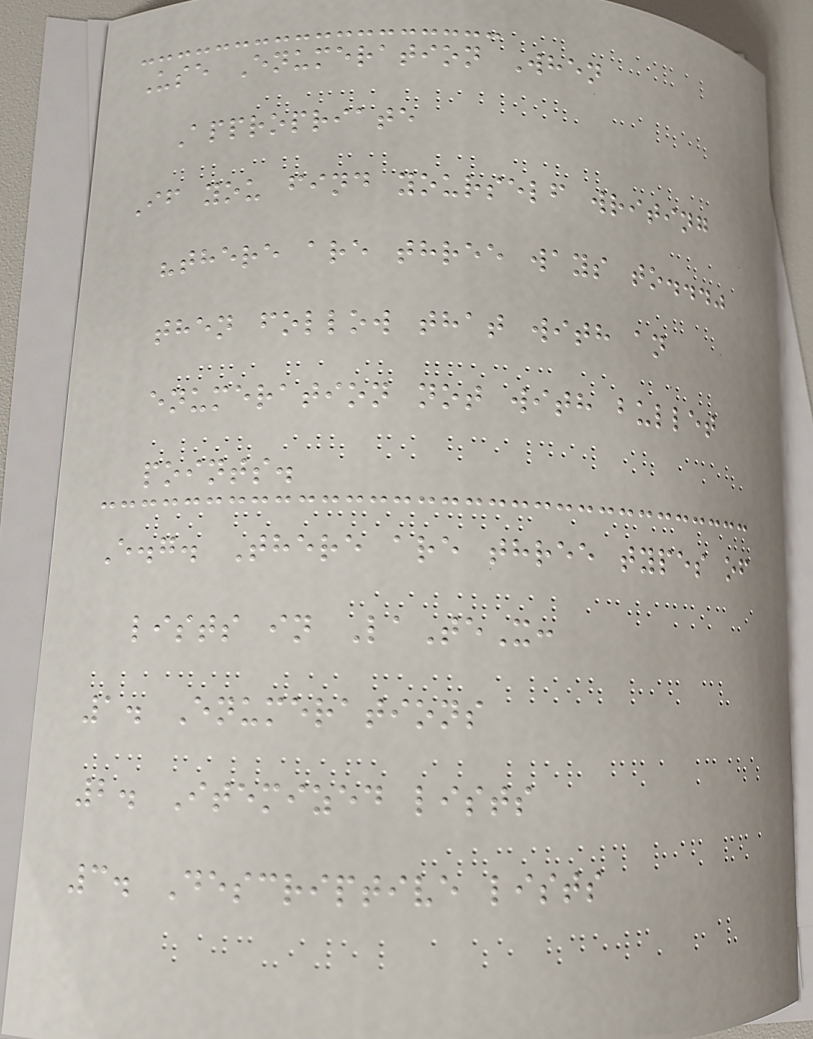Use Enumeration When
Appropriate
If you find yourself writing
"there are three ways to..."
then follow that with an
enumeration not with bullet
points.
E.g. There are three types of
lists in LaTeX:
1. Enumerations
2. Itemized lists
3. Descriptive lists
